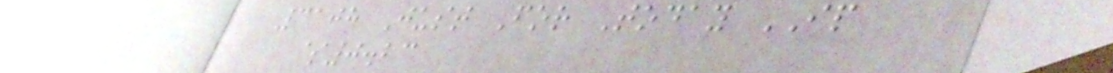3108 Just For Today IP
$0.23
